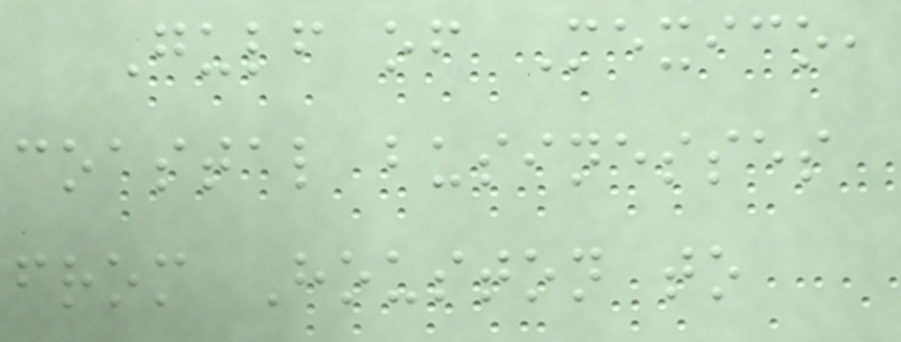Gulf of Mexico,
coastal businesses
from Houston to
